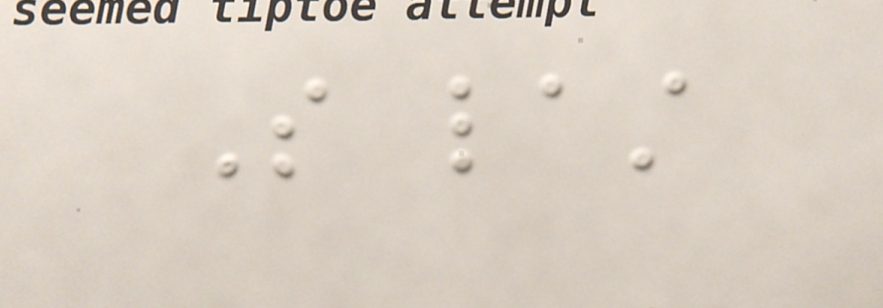So last
